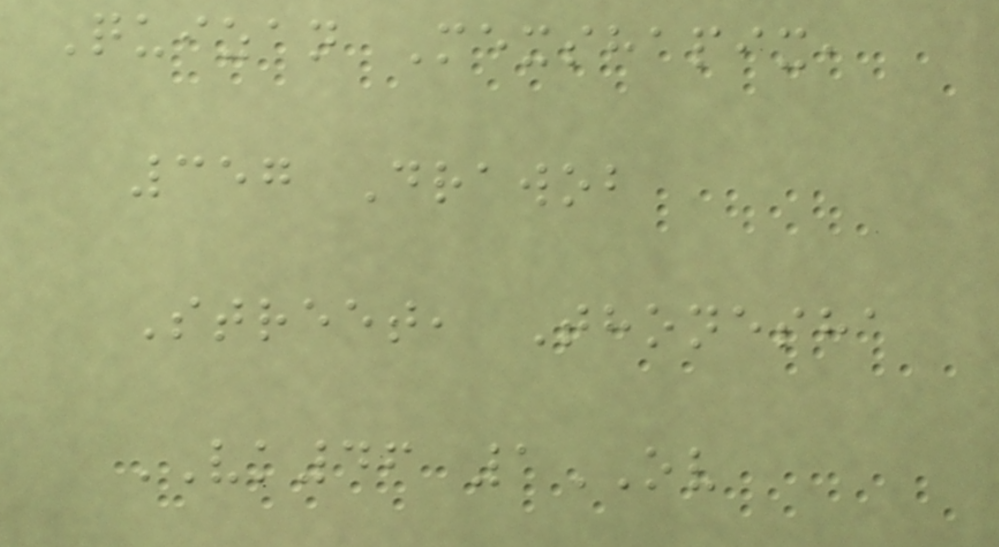Quizan Mexshapix,
357 Drawob
Street, Thonesha
VK46 1OV
